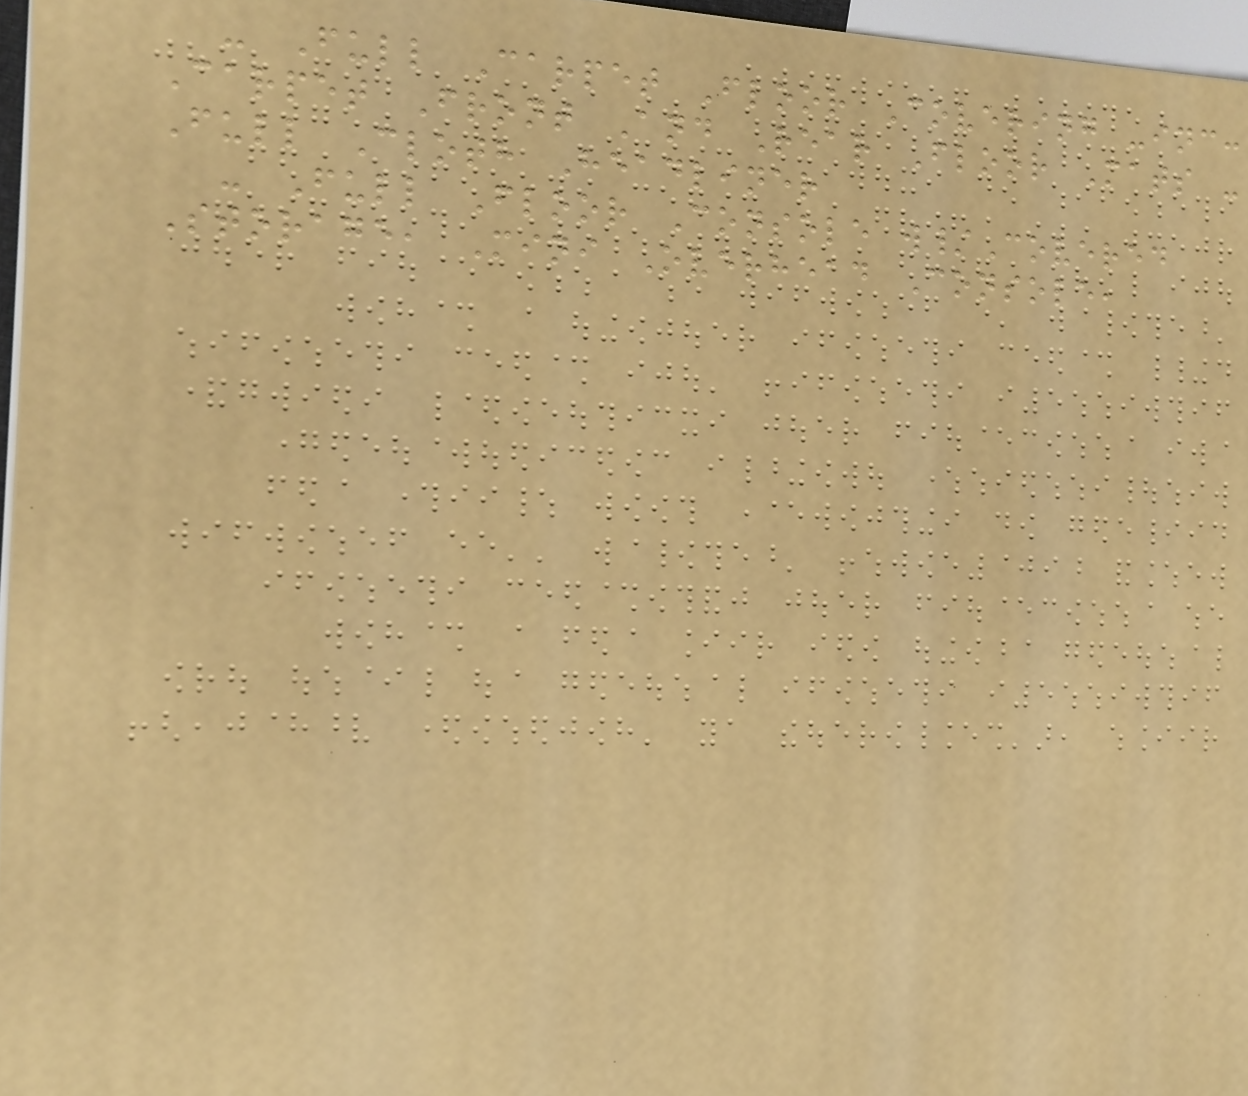- Full Carpet Floor Covering -inc:
Carpet Front And Rear Floor Mats -
Full Cloth Headliner
- Full Floor Console w/Covered
Storage, Mini Overhead Console,
